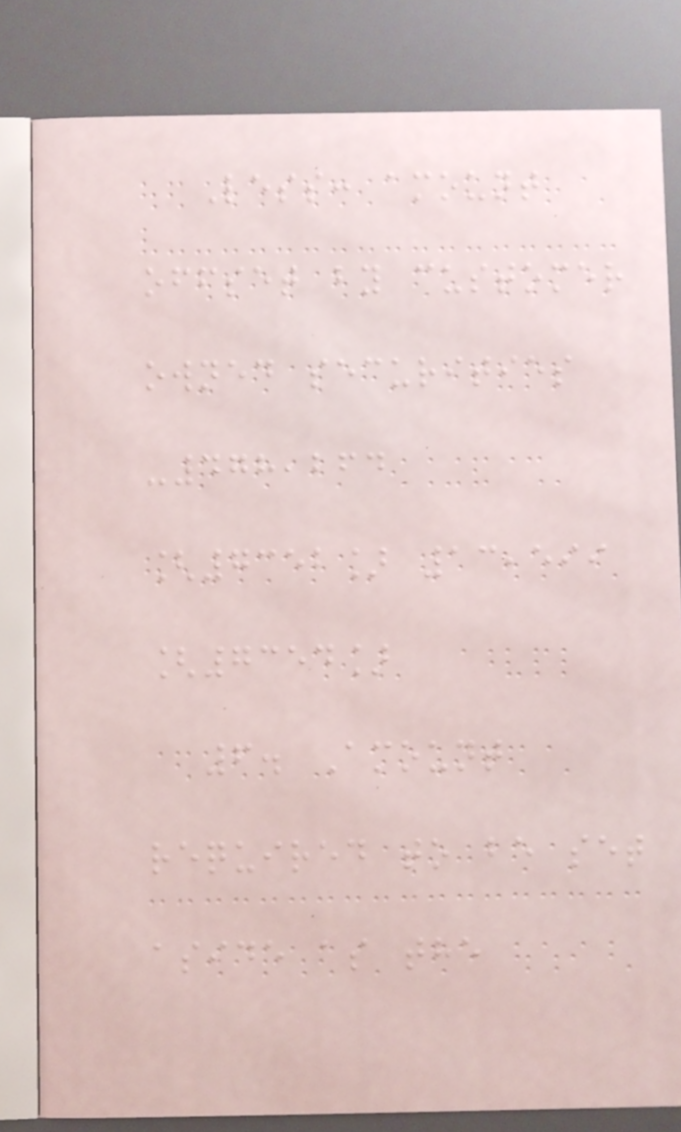Less: amount
offset by customer
owned securities
-478,264
[7352] 13,599
[7354]
6. Amount
required to be set
aside as the
